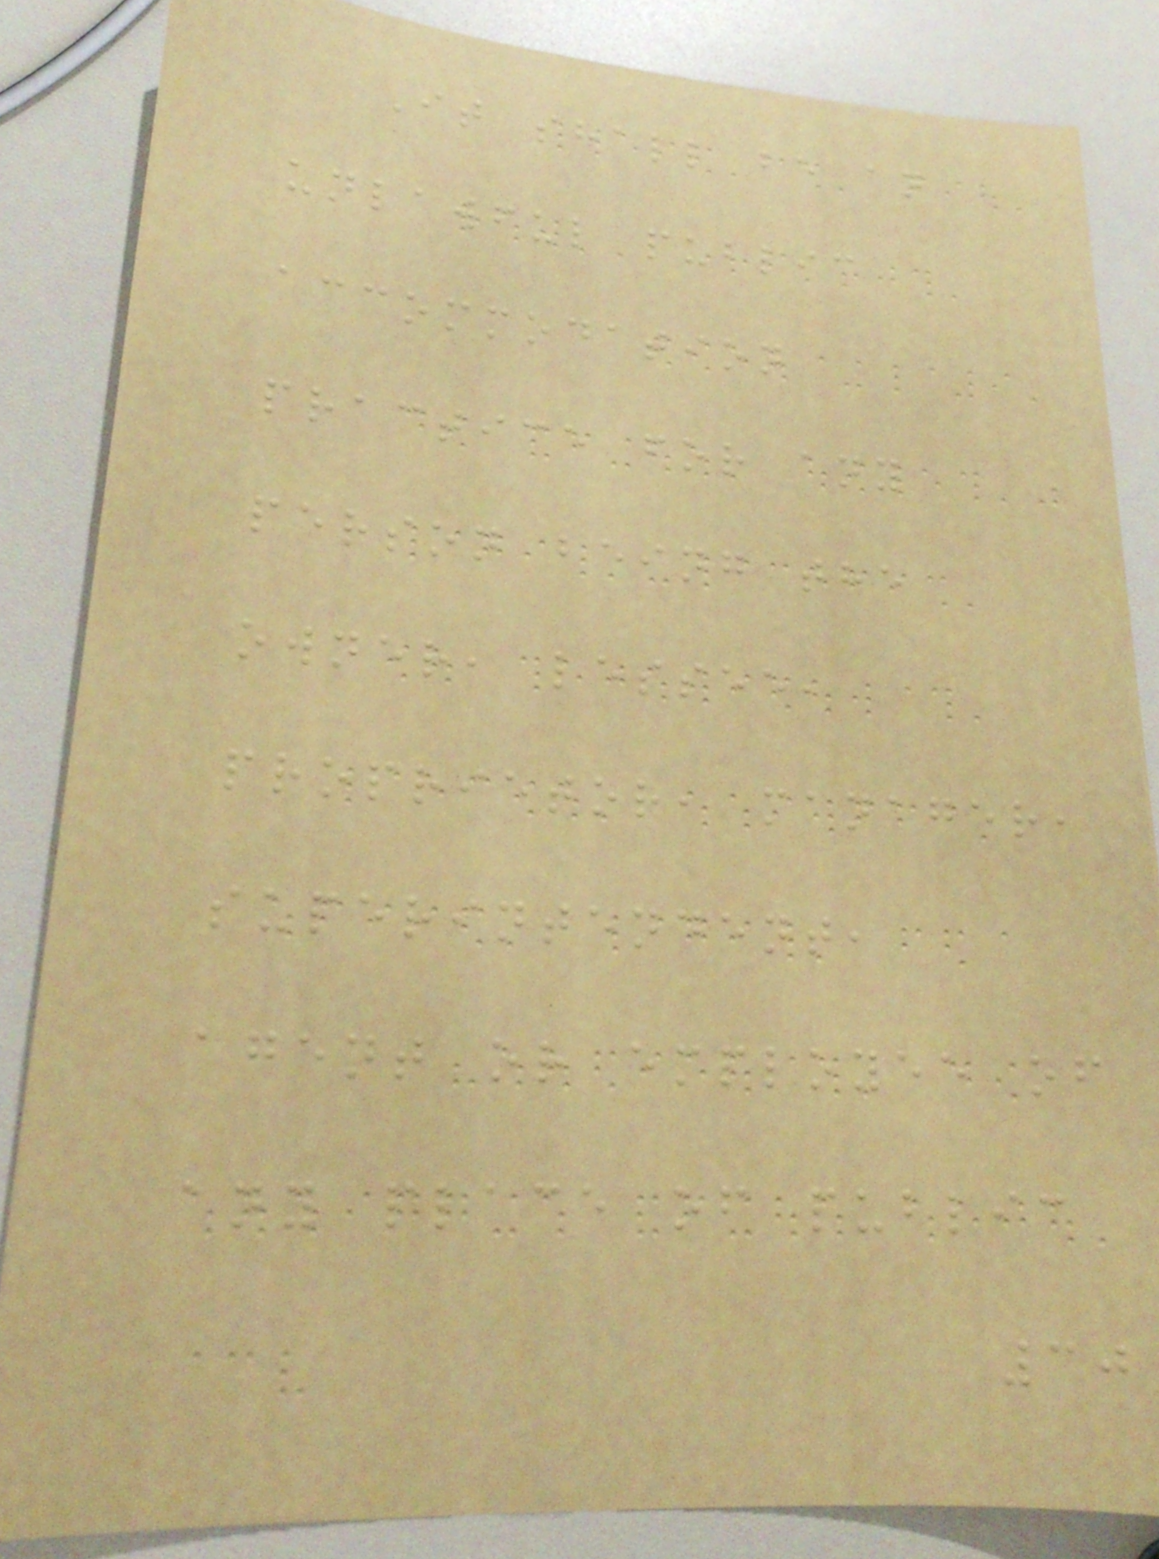It shall be an
unlawful public
accommodation
practice for any
person being the
owner, lessee,
proprietor, manager,
superintendent,
agent or employee of
any place of public
30
